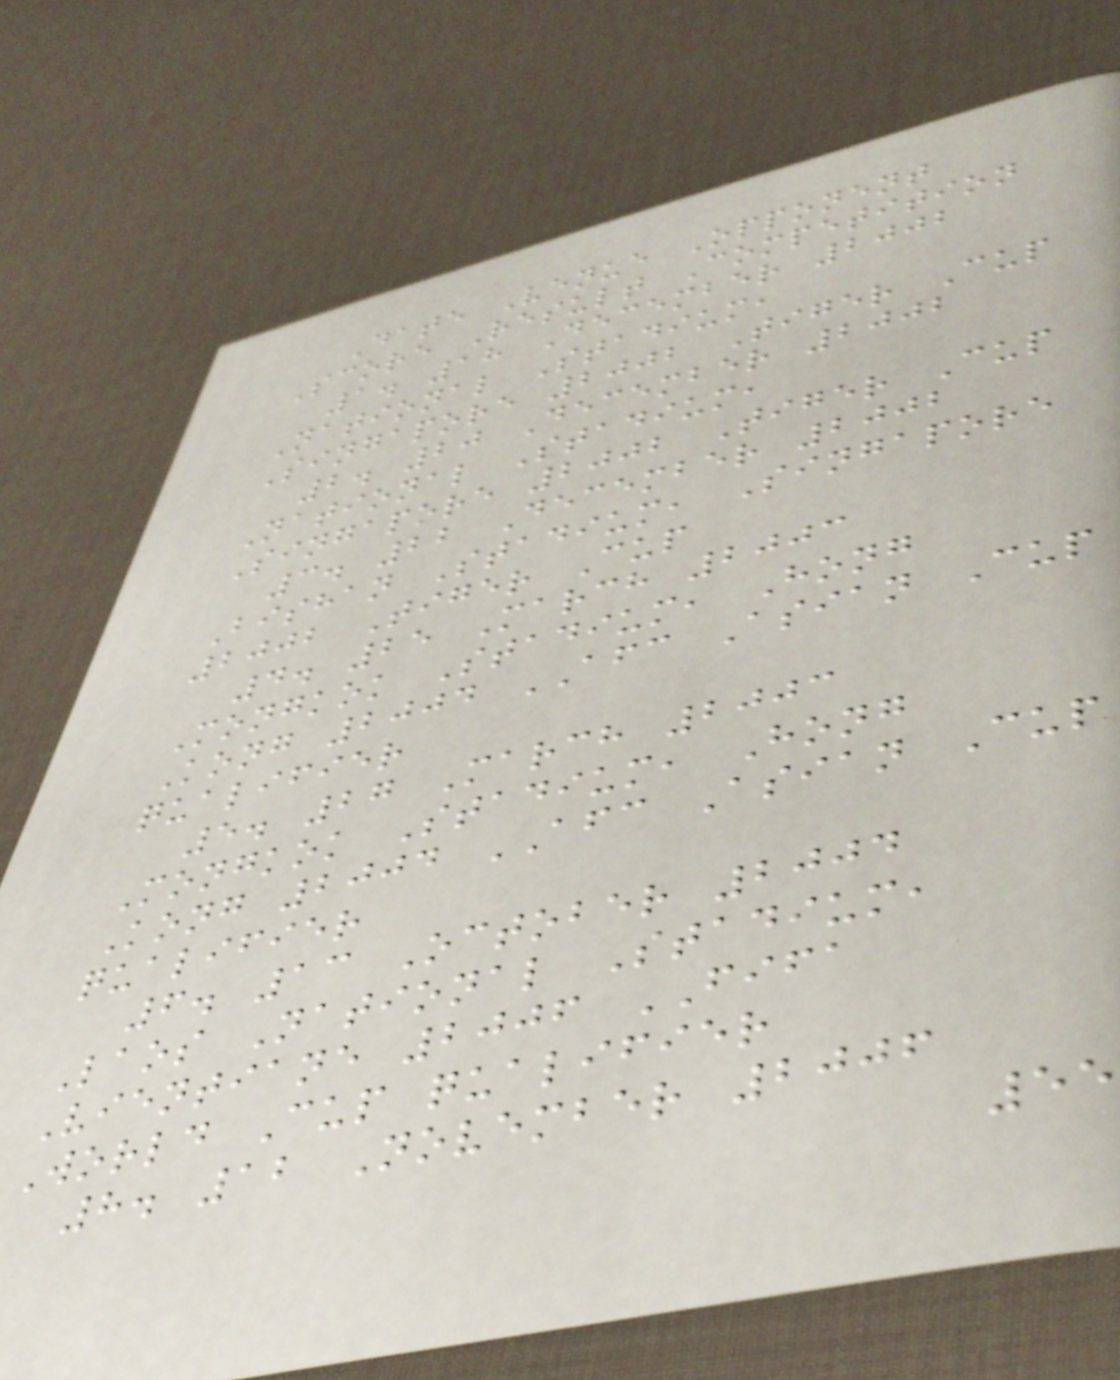Date Venue Opponent
Score Result Competition
1. 18 December 2002
National Stadium,
Singapore 2002 Tiger Cup
2. 20 December 2002
National Stadium,
Singapore 2002 Tiger Cup
3. 22 December 2002
Bishan Stadium, Singapore
2002 Tiger Cup
4. 25 March 2003
Mongkok Stadium, Hong
Kong 2004 AFC Asian Cup
qualifier
5. 27 March 2003
Mongkok Stadium, Hong
Kong 2004 AFC Asian Cup
qualifier
6. 13 October 2004
Laos National Stadium,
Vientiane 2006 FIFA
World Cup qualifier
8. 12 November 2006
55
